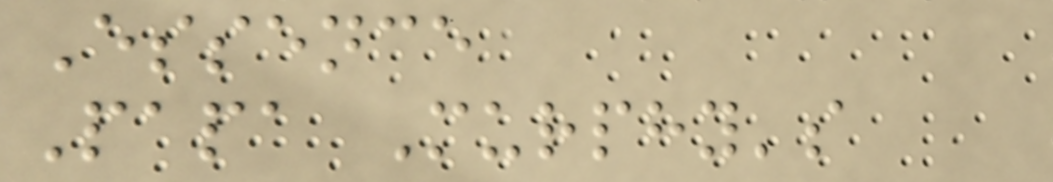Essence
Papa Murphy's
